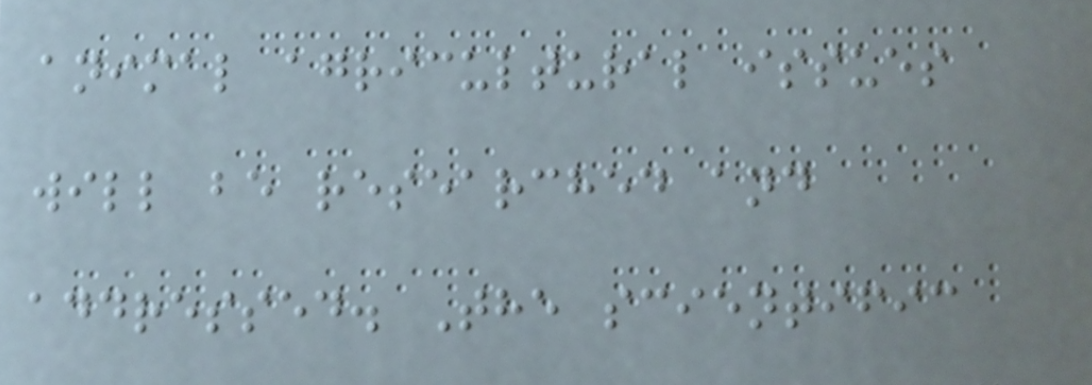animal agricultural issues
will be researched and
addressed. The scientific
